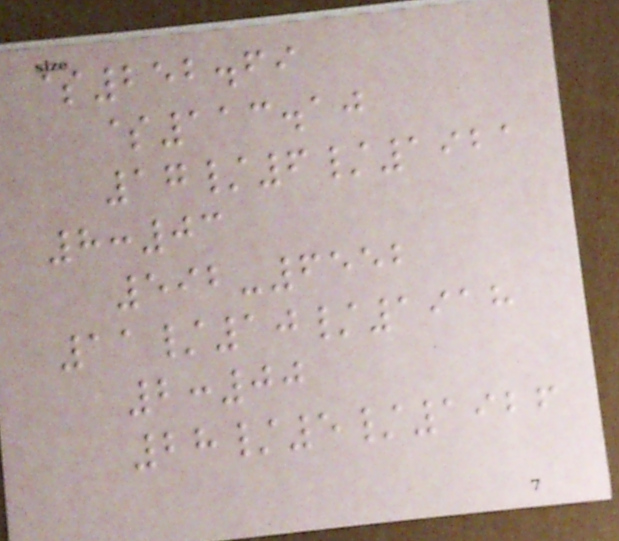$252.69
$113.10
17/6/1921
8:03
592-6552
11/10/1918
2:00
28/5/1926
